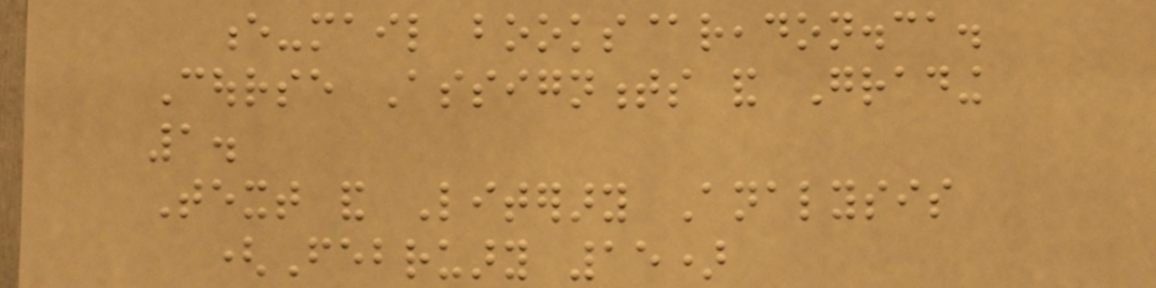e-mail books@readon.ca.
Course Assignments and Grading
1.
Text and Literary Analysis
(February 15)
